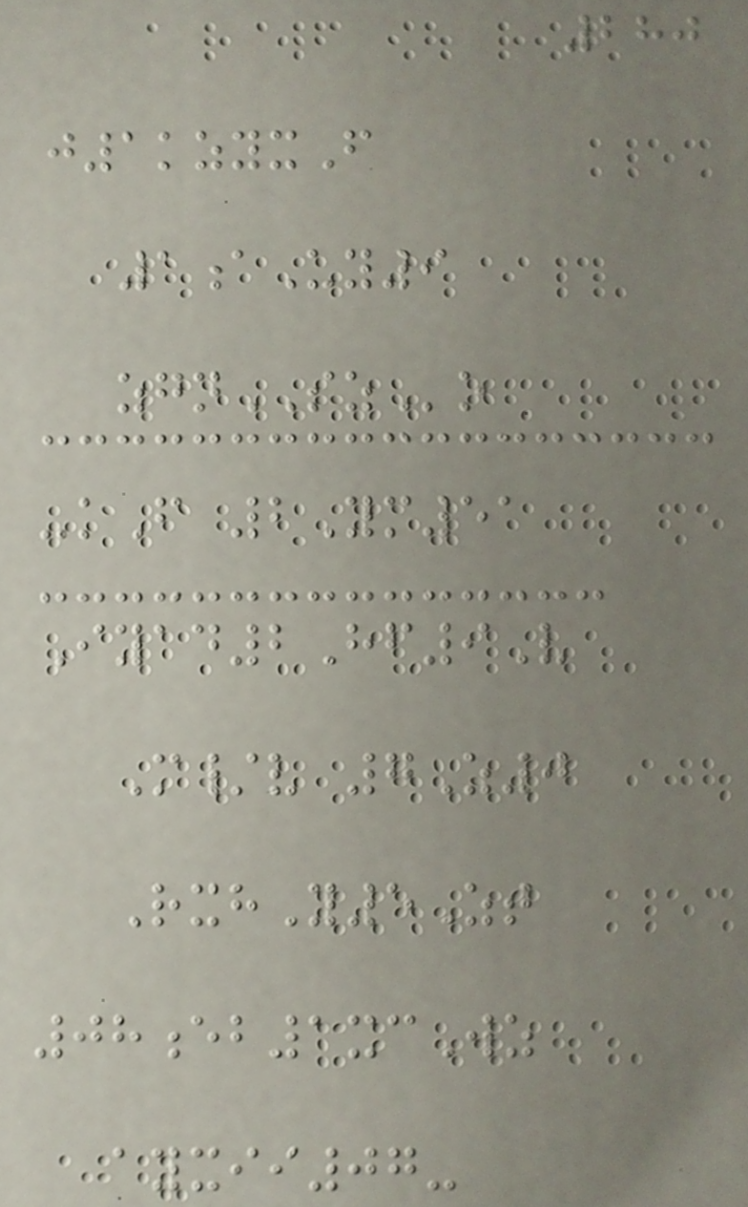280
j1kzyxF
1aUy9
zgnSZo
-kF 2Ym51
Iyad2Hf9V
M/v 7Z0
RxhY5Zt
08eb1xcWz
ayxii07-
